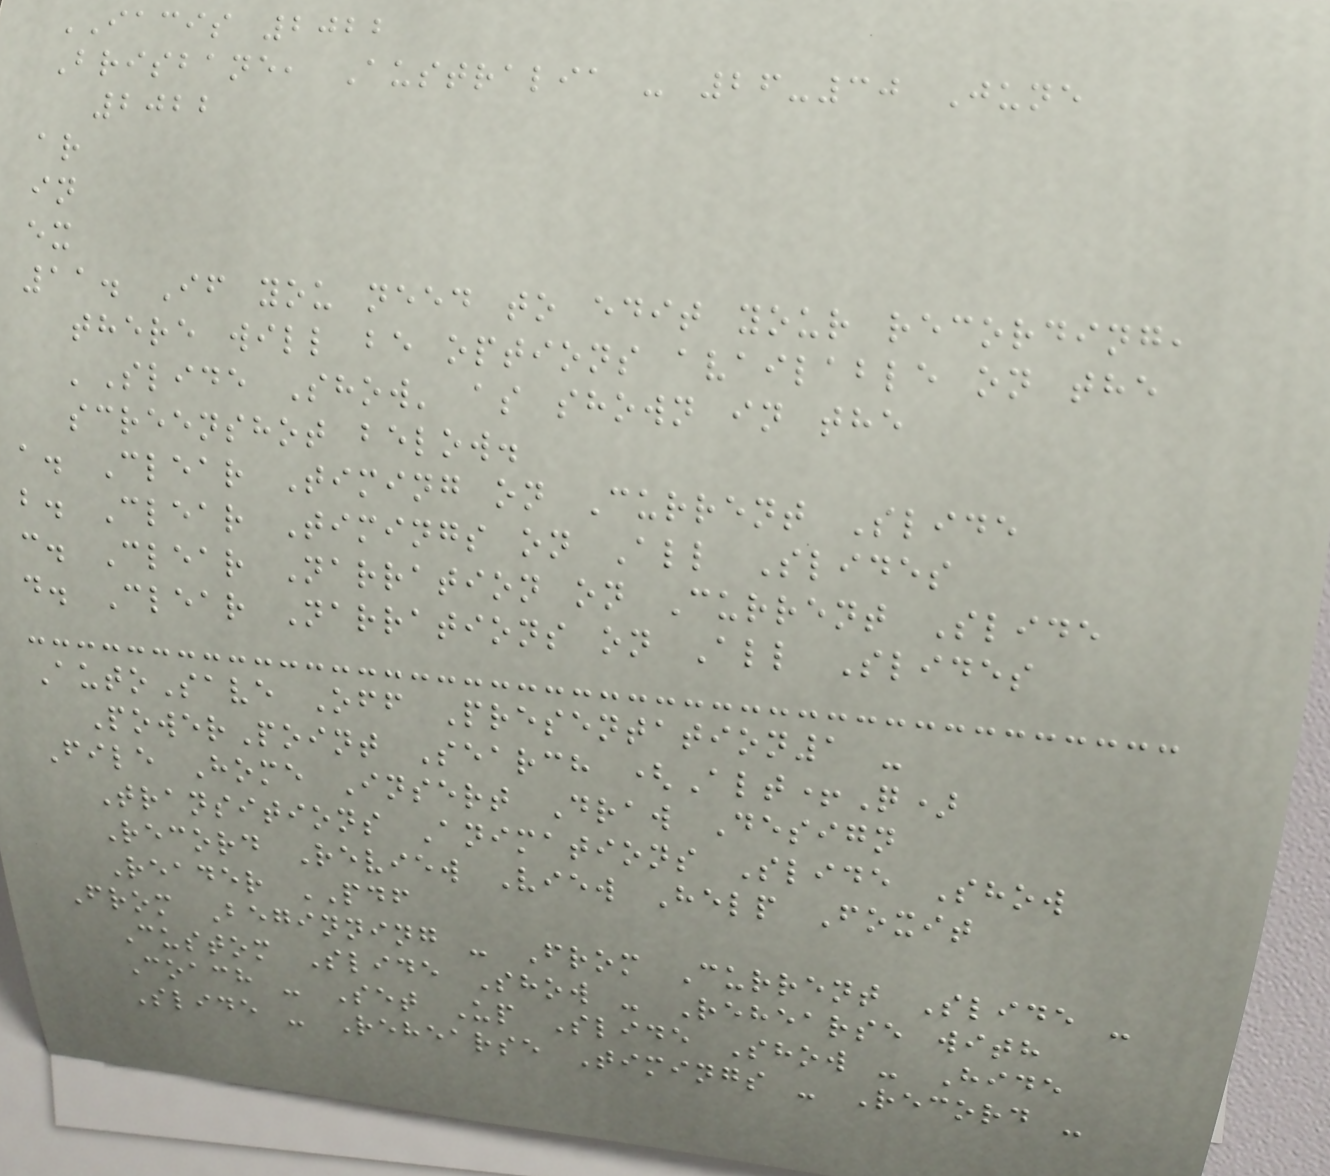IACIS 2022
Brisbane, Australia - 26-30 June
2022
ar
in
ex
11. If you need to edit your recording,
there will be options available on the
'Slide Show' as shown in the
screenshot below.
a. Clear Timing on Current Slide
b. Clear Timings on All Slides
c. Clear Narration on Current Slide
d. Clear Narrations on All Slides
AutoSave Off Presentation1 -
PowerPoint Search (Alt+Q)
File Home Insert Draw Design
Transitions Animations Slide Show
Record Review View Help Foxit
Reader PDF
From Beginning - From Current Slide -
Custom Slide Show - Rehearse with
Coach - Set Up Slide Show - Hide
Slide - Rehearse Timings - Record -
